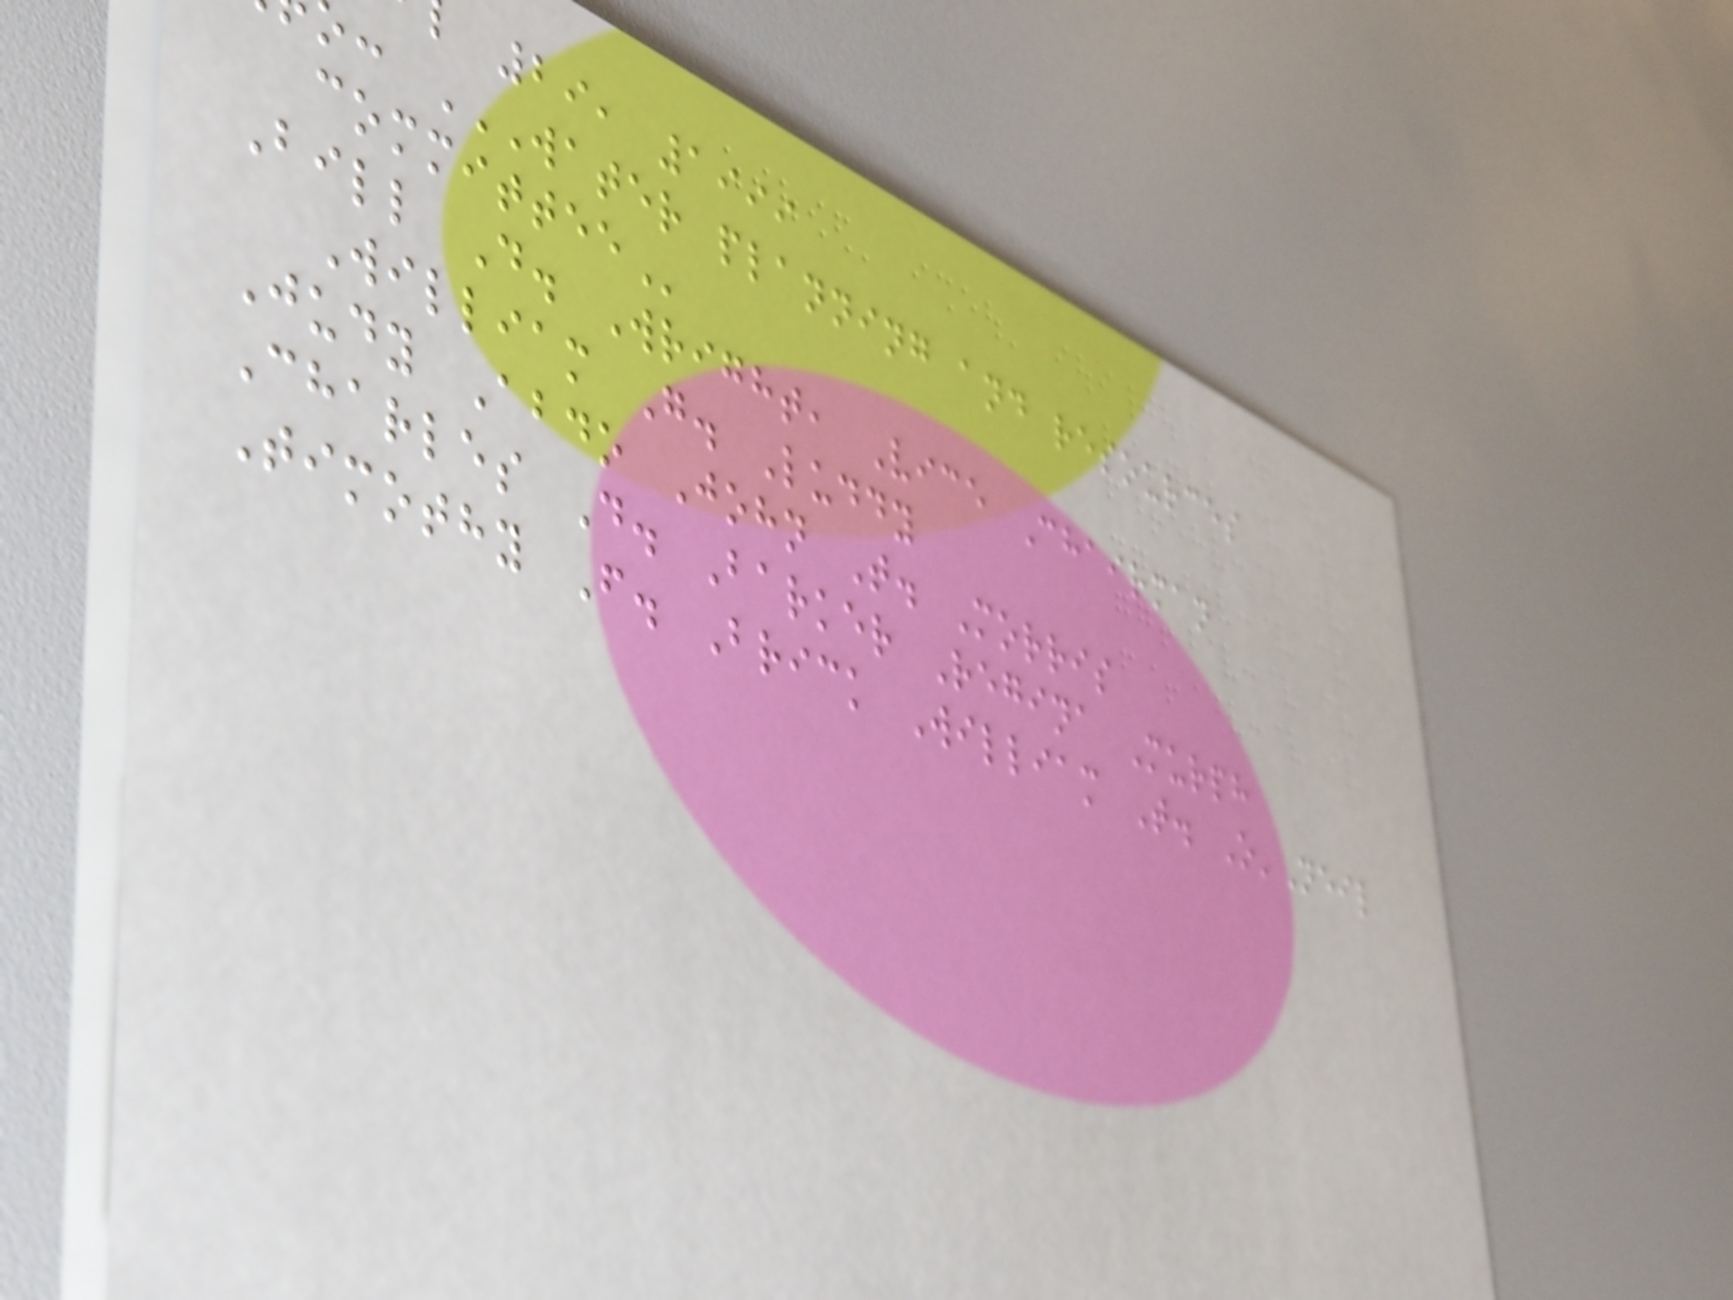29, 1999
Bill D. Wright, Vice Chairman
William G. Luddy
Judy Abdo John T. Morris
Charles D. Barker Regina Murph
Timothy F. Brick William T. O'Neil
